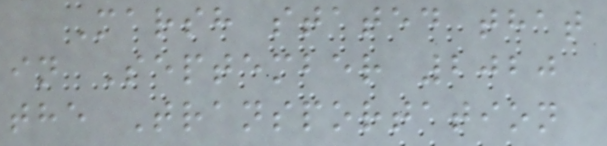Marsh stated that
in September 2020
the Transportation
